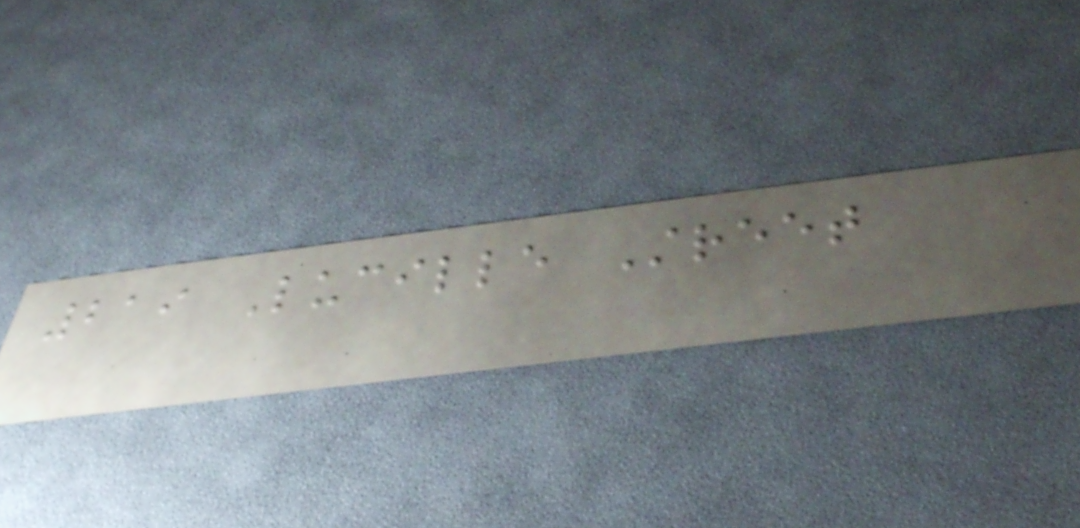219 Lucille Street
